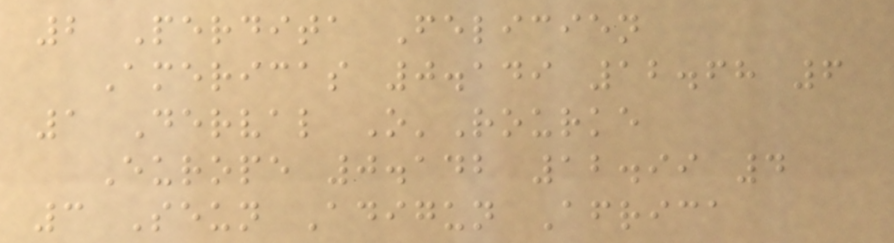2 Perdita Felicien
Americas 0.149 12.68 6
1 Derval O'Rourke
Europe 0.142 12.99 4
3 Seun Adigun Africa
